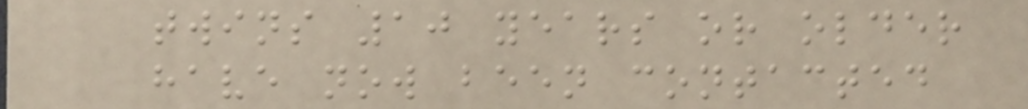twins 10 years or older
have now been contacted
